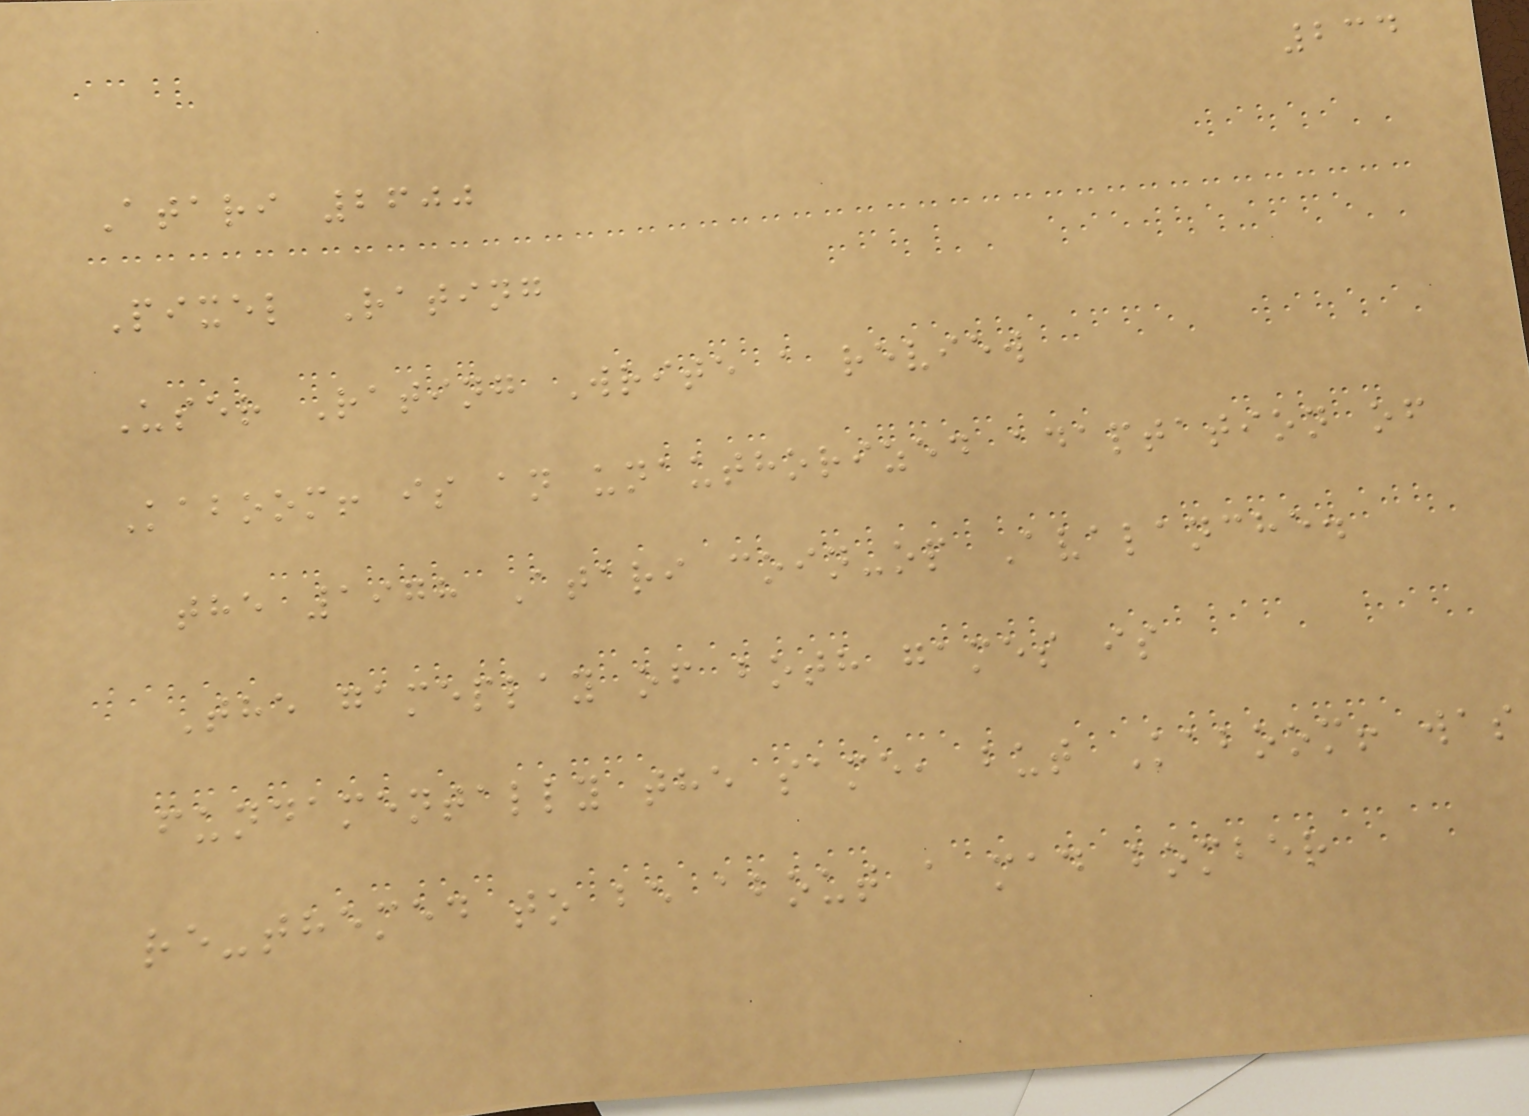234
Atari 2600
Pixel Rating
User Rating Write a review
Kaboom! is an unauthorized adaptation of
the 1978 Atari coin-op Avalanche.
The gameplay of both games is
fundamentally the same, but Kaboom! was
re-themed to be about a mad bomber
